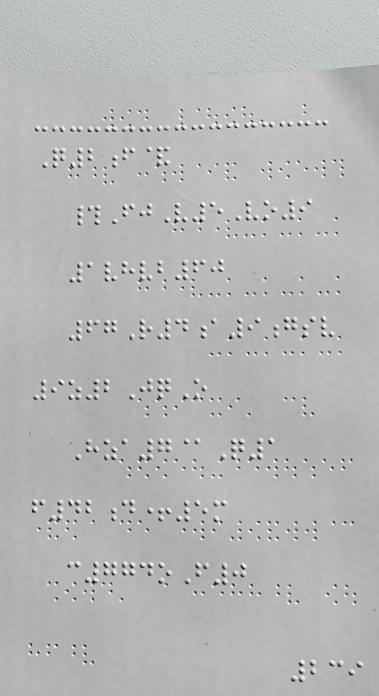Q2f&
#FjV5Vo9
1vhvb60
67R4a9gsv
9z2JqO
Hza7@Q1
f42d+5m
c774oF0
239
